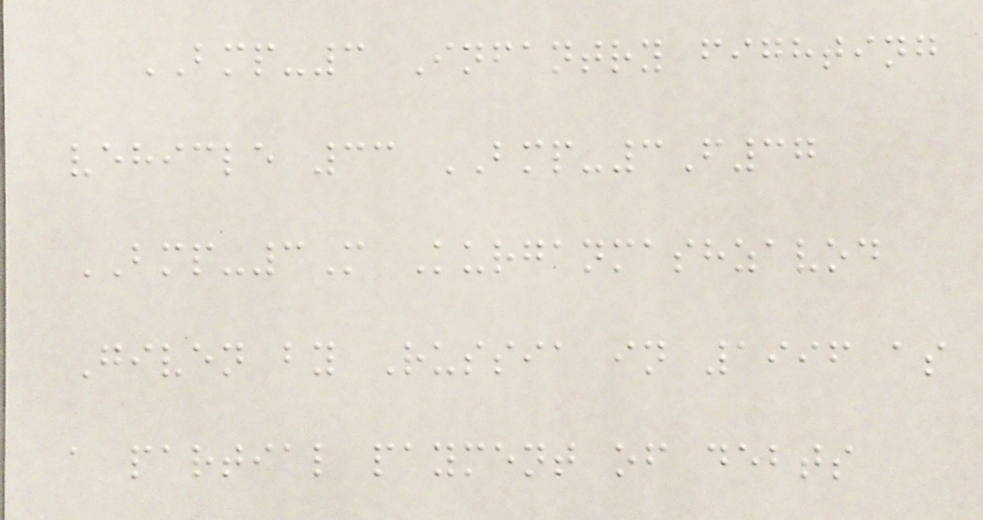BMP-3 Infantry fighting
vehicle 33 BMP-3F37
BMP-3M Kurganmashzavod
Given by Russia in 1996 as
a partial payment of debts
